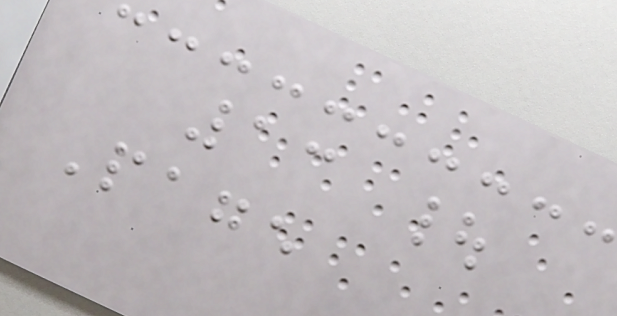13 |
Page
